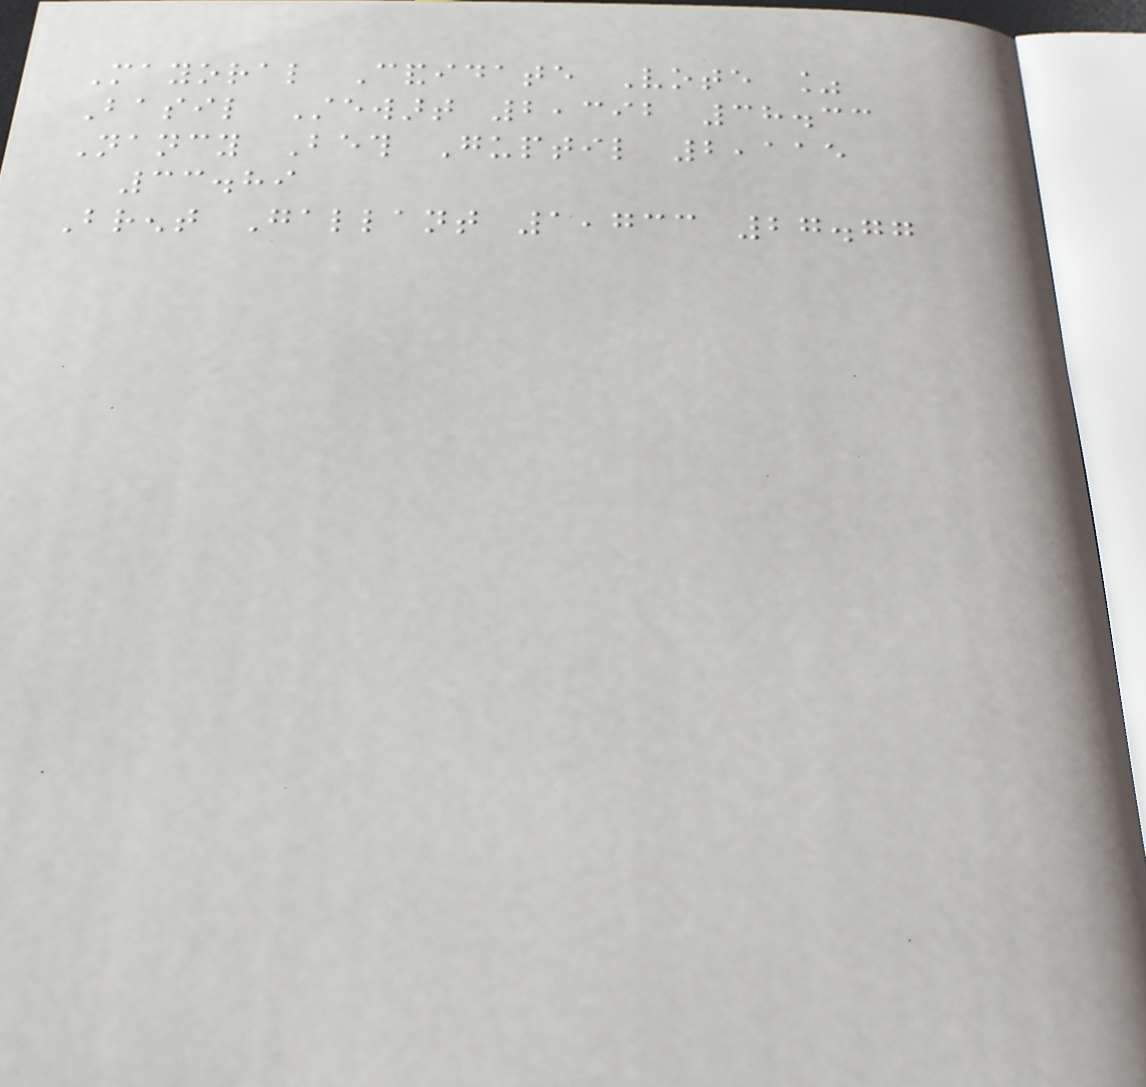Mayoral Candidate Vote %
Basil Stewart 2,392 38.33
Nancy Beth Guptil 2,115
33.89
Brent Gallant 1,733 27.77
